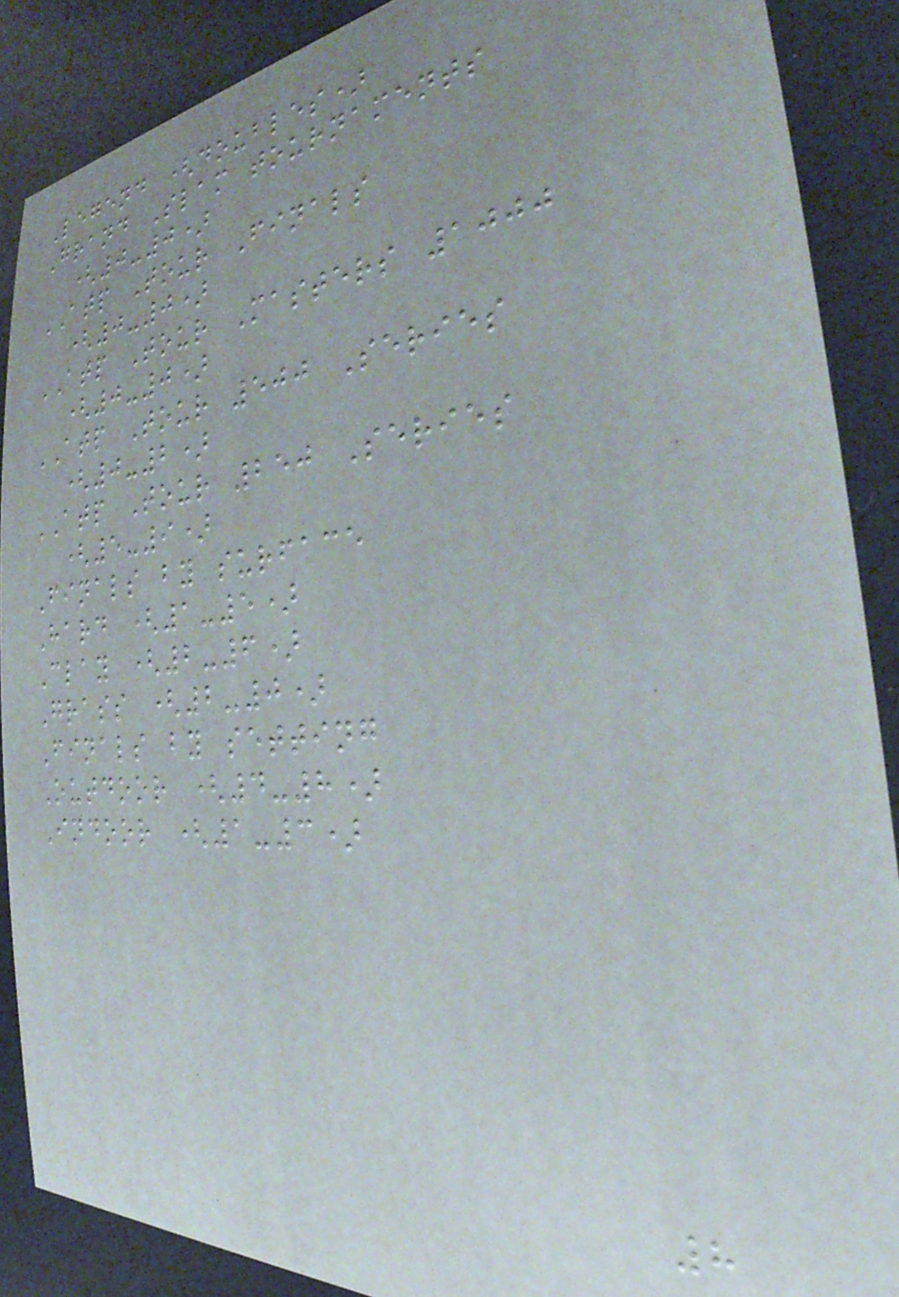Legend (doubles)
Grand Slam tournaments
(0-0)
ATP Tour Finals
(0-0)
ATP Tour Masters 1000
(0-0)
ATP Tour 500 Series
(0-2)
ATP Tour 250 Series
(5-9)
Finals by surface
Hard (1-5)
Clay (2-6)
Grass (2-0)
Finals by setting
Outdoor (4-8)
Indoor (1-3)
8
